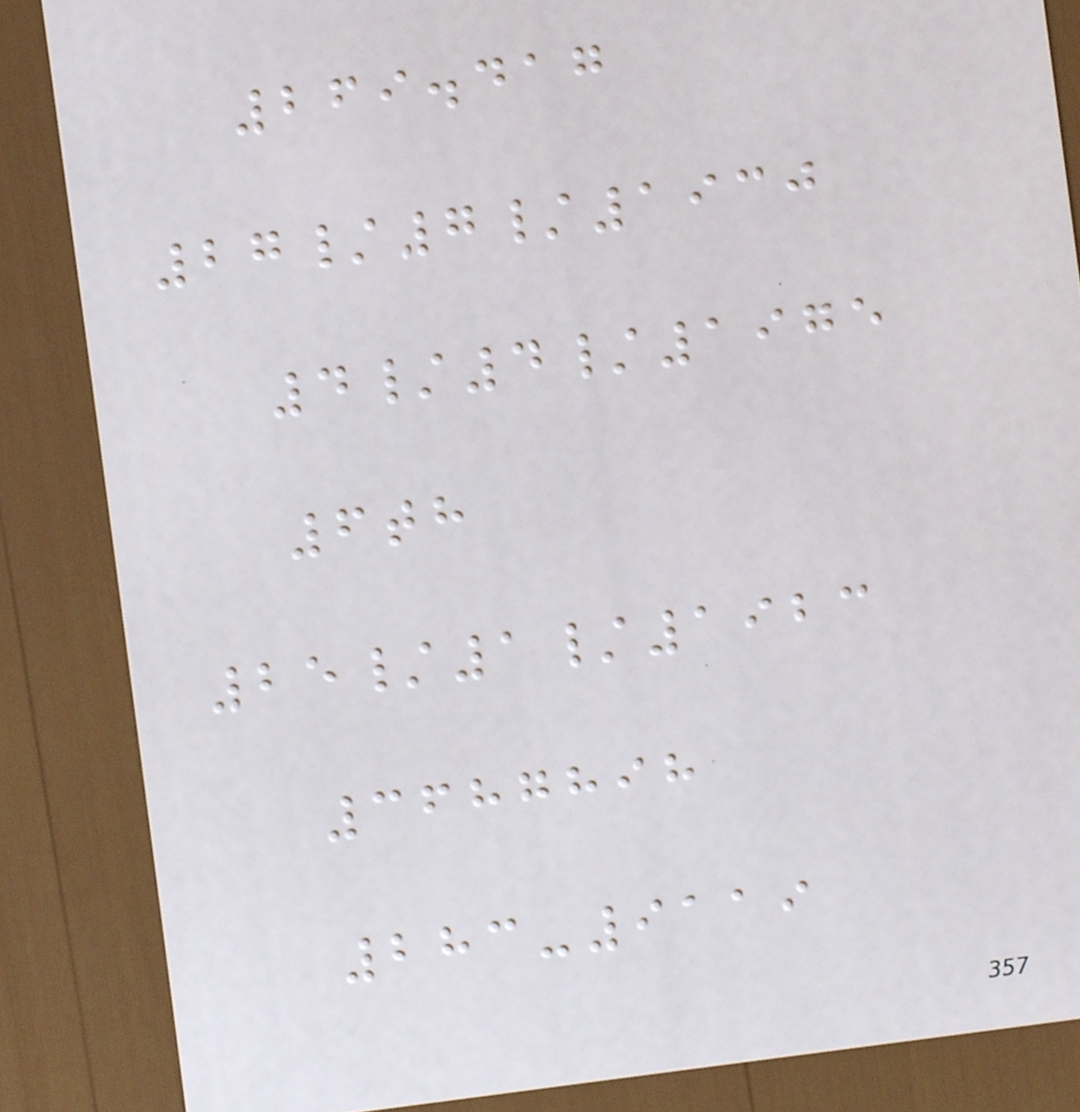269.417
27/7/1930
4/4/1975
6th
25/1/1923
3687898
283-9119
